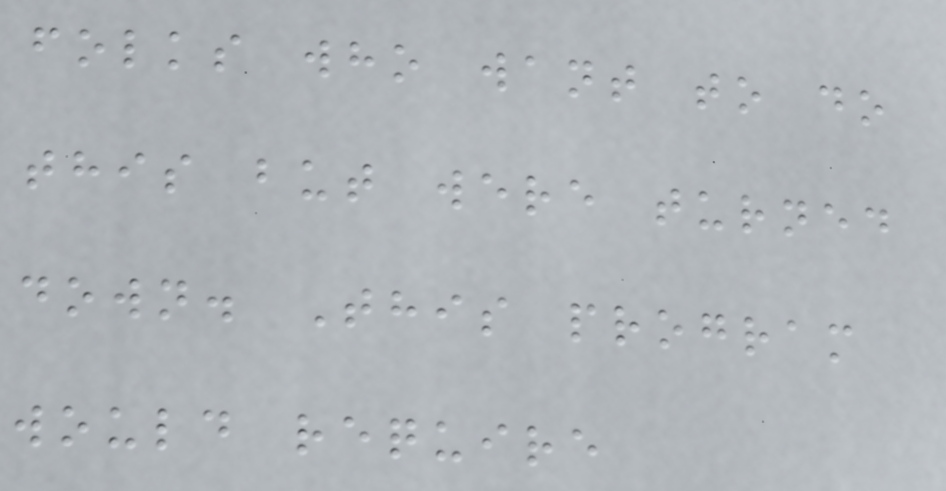folks who want to do
this but were turned
down. This program
would require
